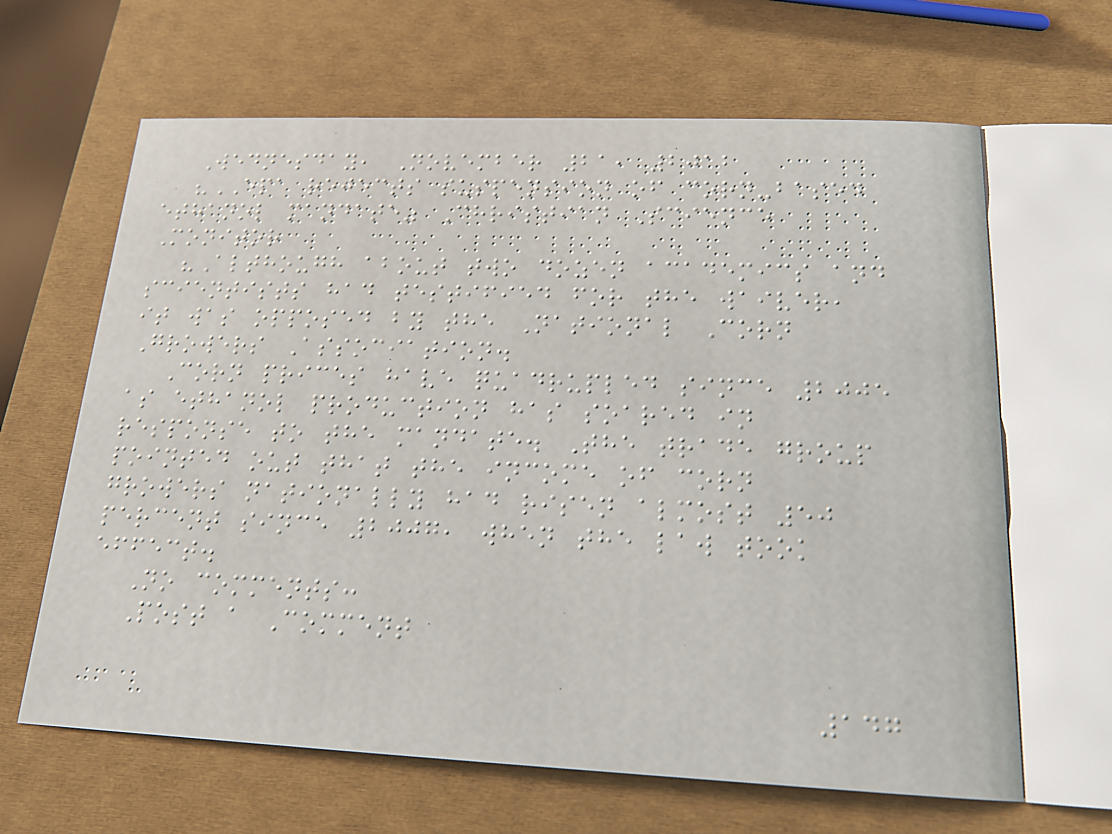Wednesday, November 21, 2012
"EPA rejects suspension of corn-based
ethanol mandate" Christian Science
Monitor
"Although about two dozen academics and
scientists had testified for the waiver,
it was opposed by the National Corn
Growers Association.
Corn prices have quadrupled since 2005
as ethanol production has soared in
response to the mandate. The trade group
pointed out that the income of corn
growers nationally had risen almost 50
percent since 2007, when the law took
effect.
No comments:
Post a Comment
147
